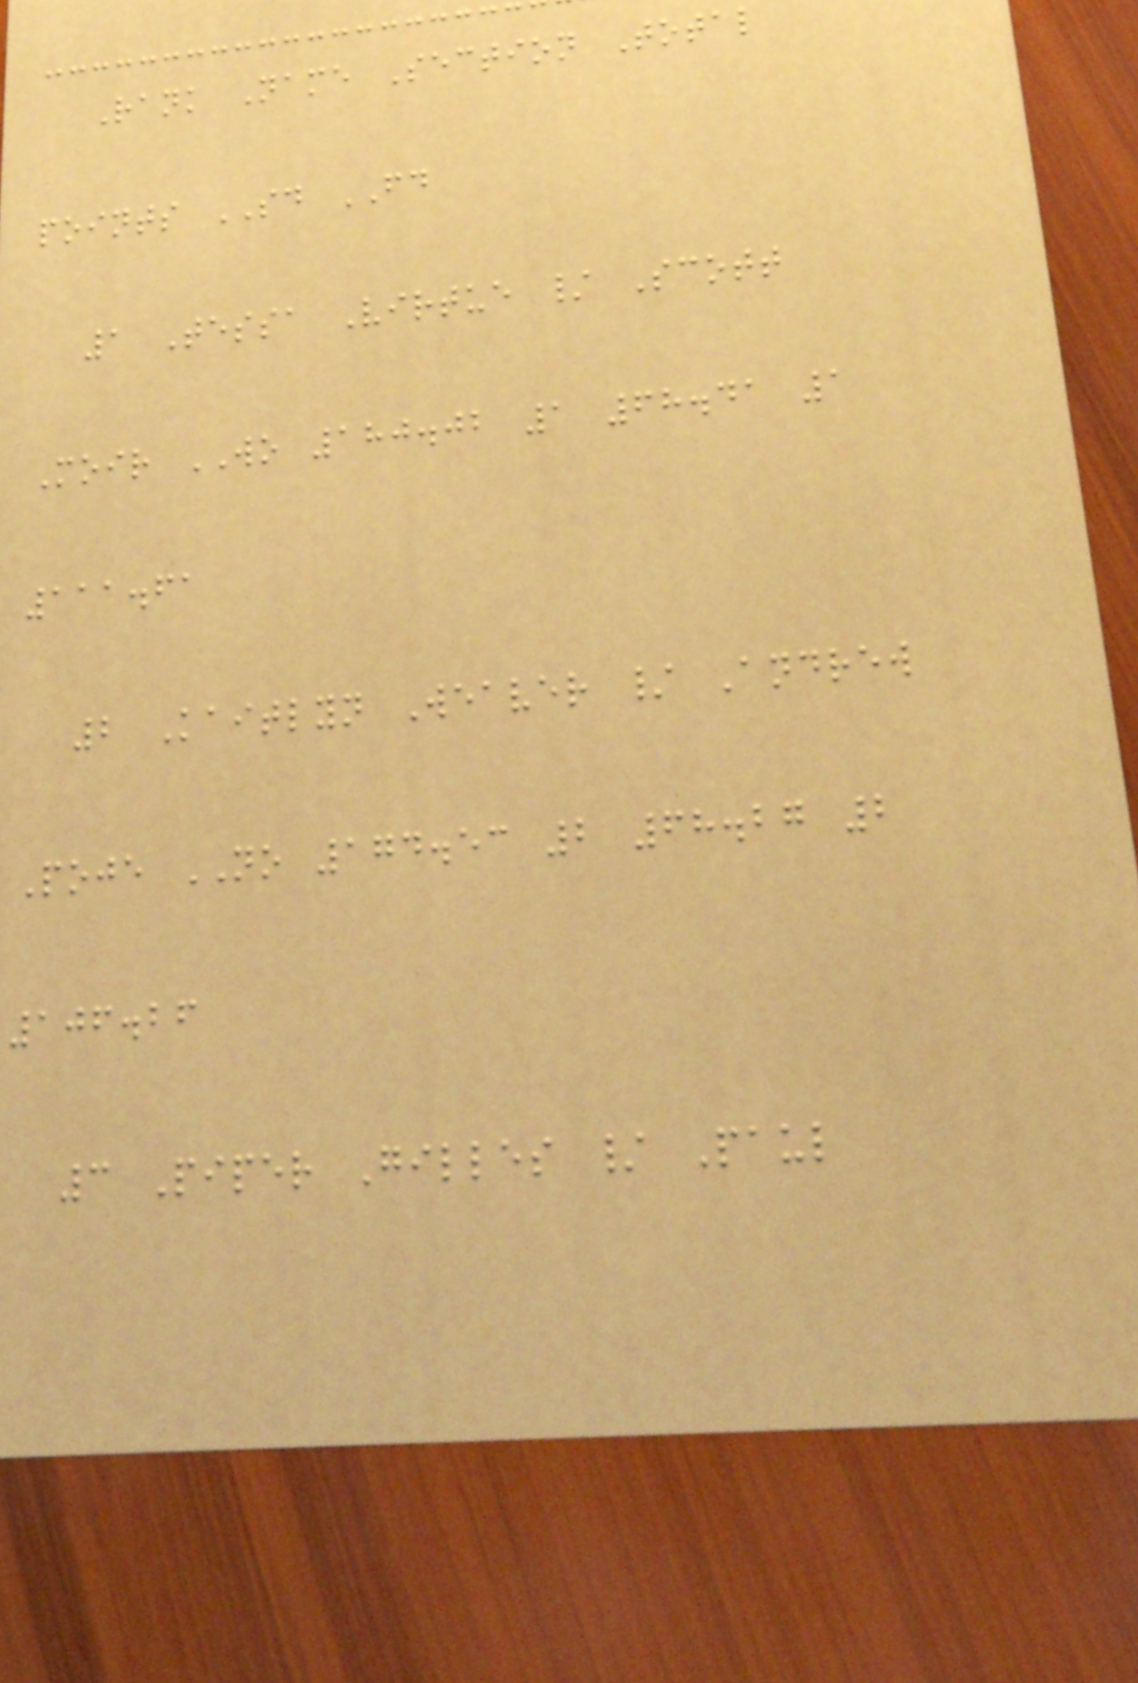Rank Name Section Total
points SD FD
1 Tessa Virtue / Scott
Moir WO 180.02 1 68.41 1
111.61
2 Kaitlyn Weaver / Andrew
Poje NO 174.53 2 68.27 2
106.26
3 Piper Gilles / Paul
